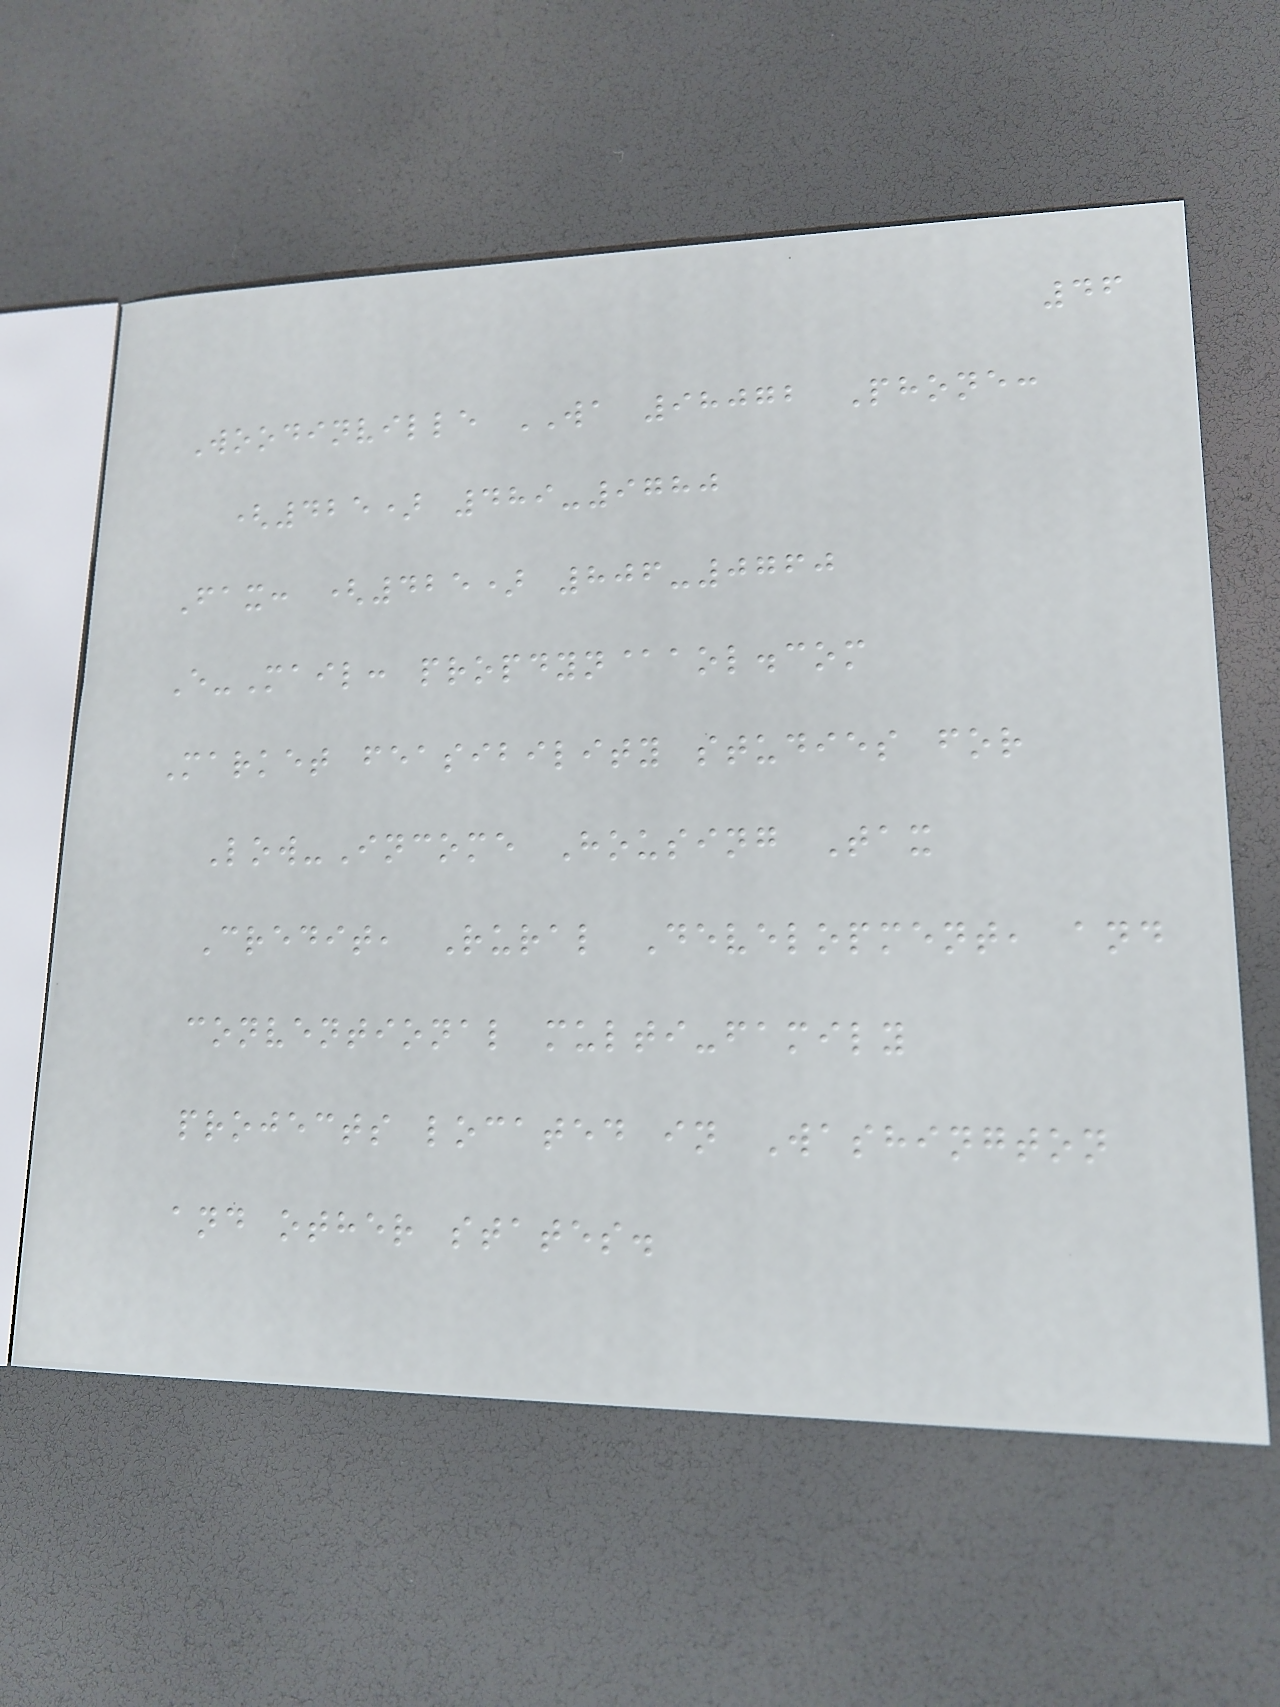46
Woodinville WA 98072 Phone:
(425) 489-9780
Fax: (425) 806-0760
E-Mail: propdyn@aol.com
Market feasibility studies for
Low-Income Housing Tax
Credit, Rural Development, and
conventional multi-family
projects located in Washington
and other states.
